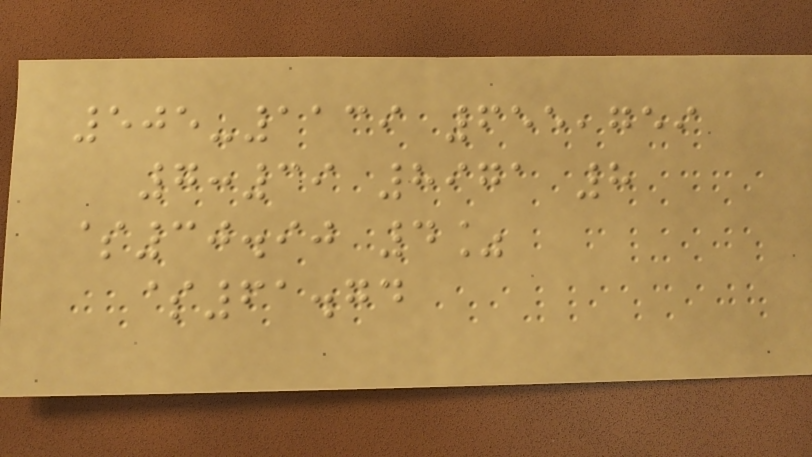505-1139 655,759
7:39 8971 8
$30.90 4%
$61.74
